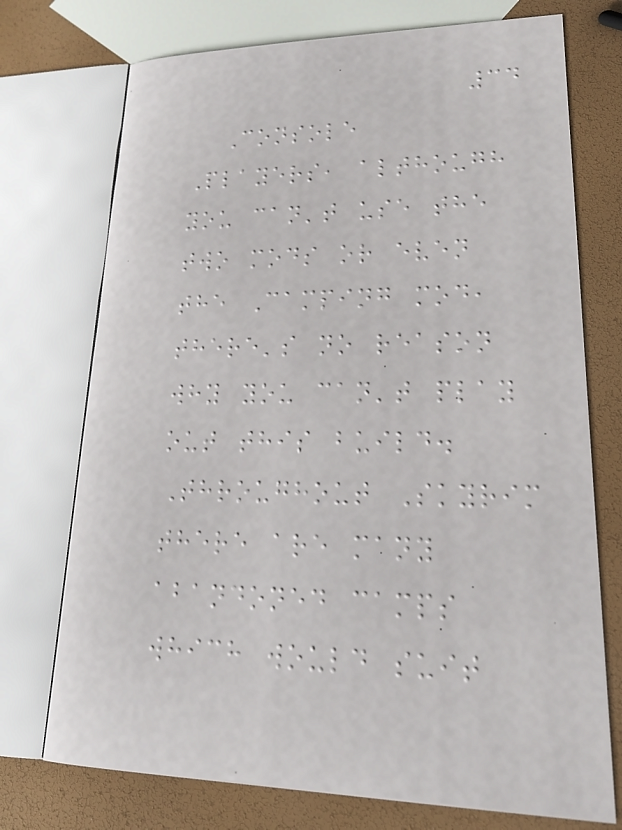34
Console
Players, although
you can't use the
two mods or even
the Camping mod,
there's no reason
why you can't play
out this build.
Throughout Skyrim
there are many
abandoned camps
which would suit
